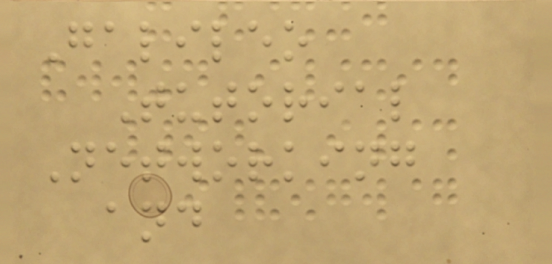Galileo
Tutorial
Networking
and
